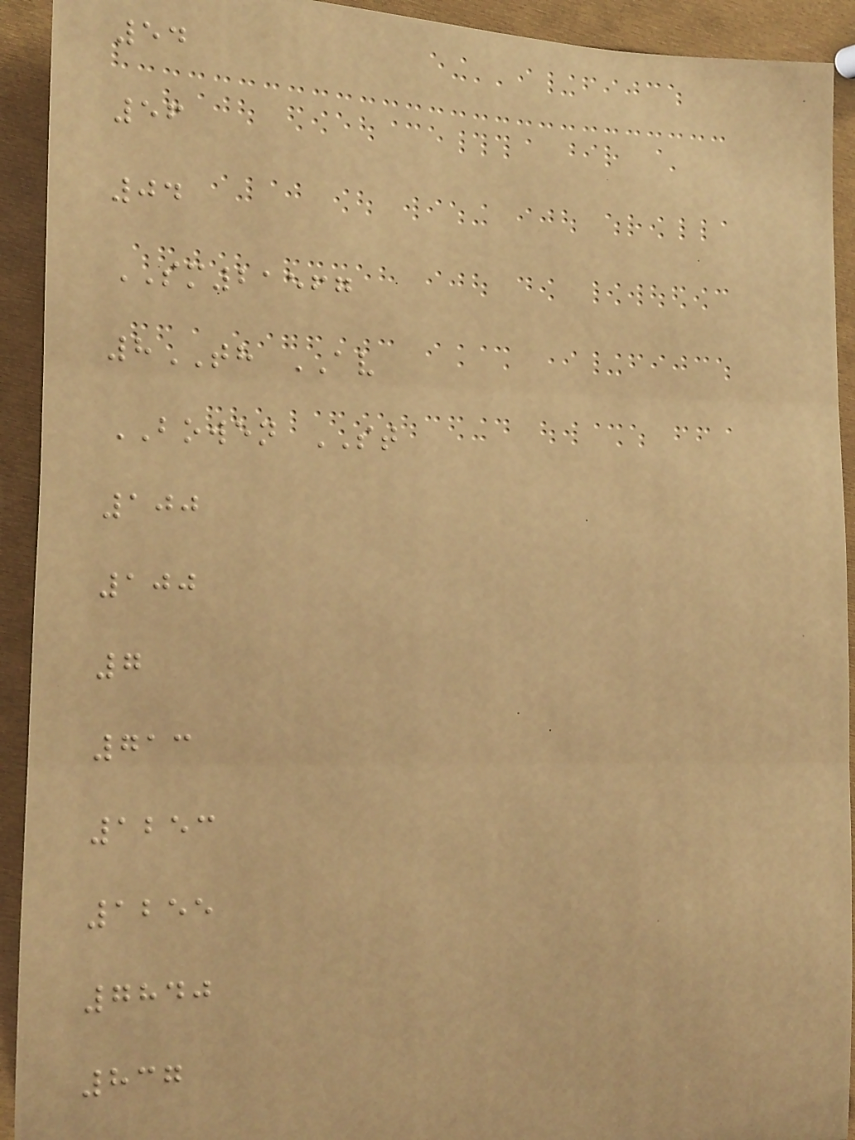54
56
04
SM21567
8TH AV
BOWEN ST
100
100
7
713
1253
1255
7840
837
